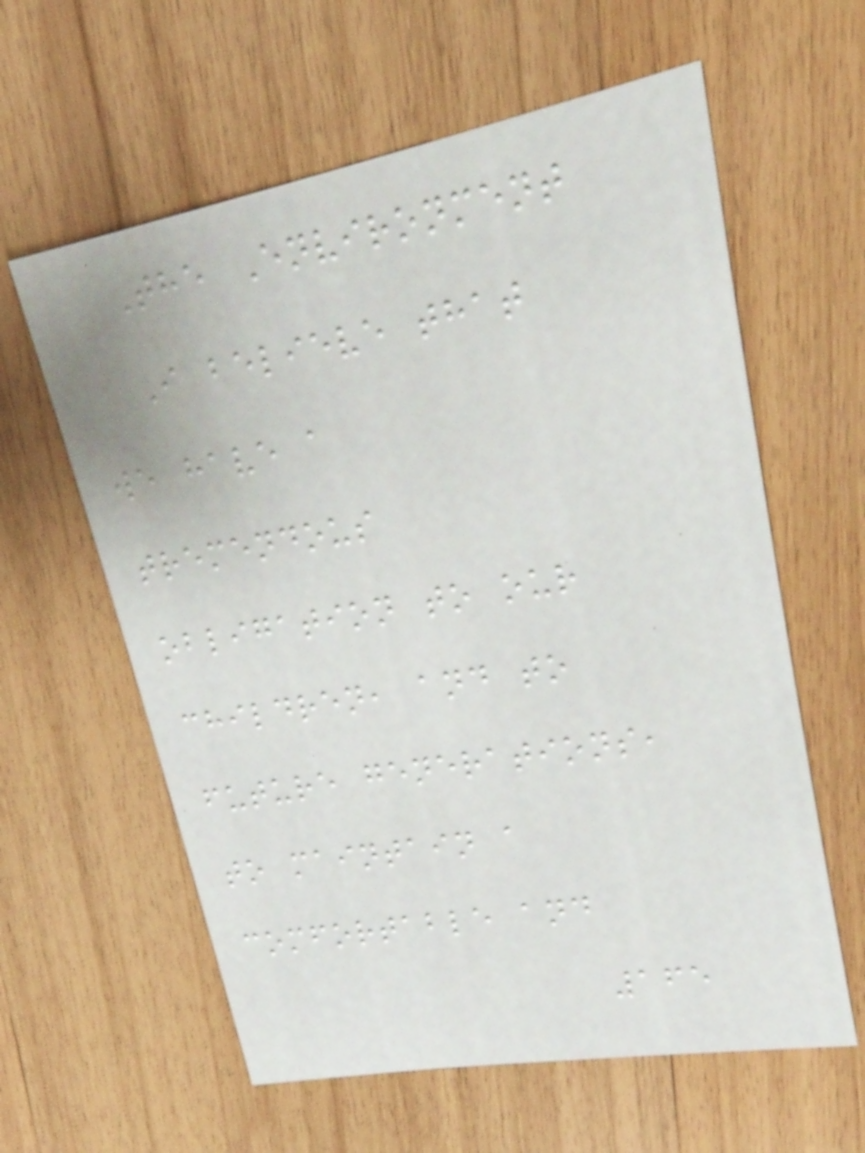The Environment
I believe that
we have a
tremendous
obligation to our
children, and to
future generations,
to maintain a
comfortable and
165
